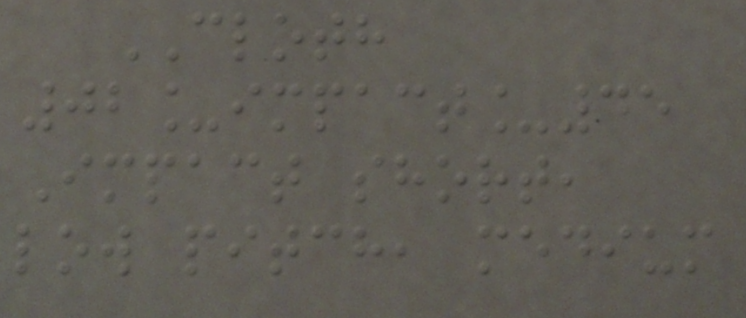CLOTH
02_impact_45
Impact short,
low pitch, medium
